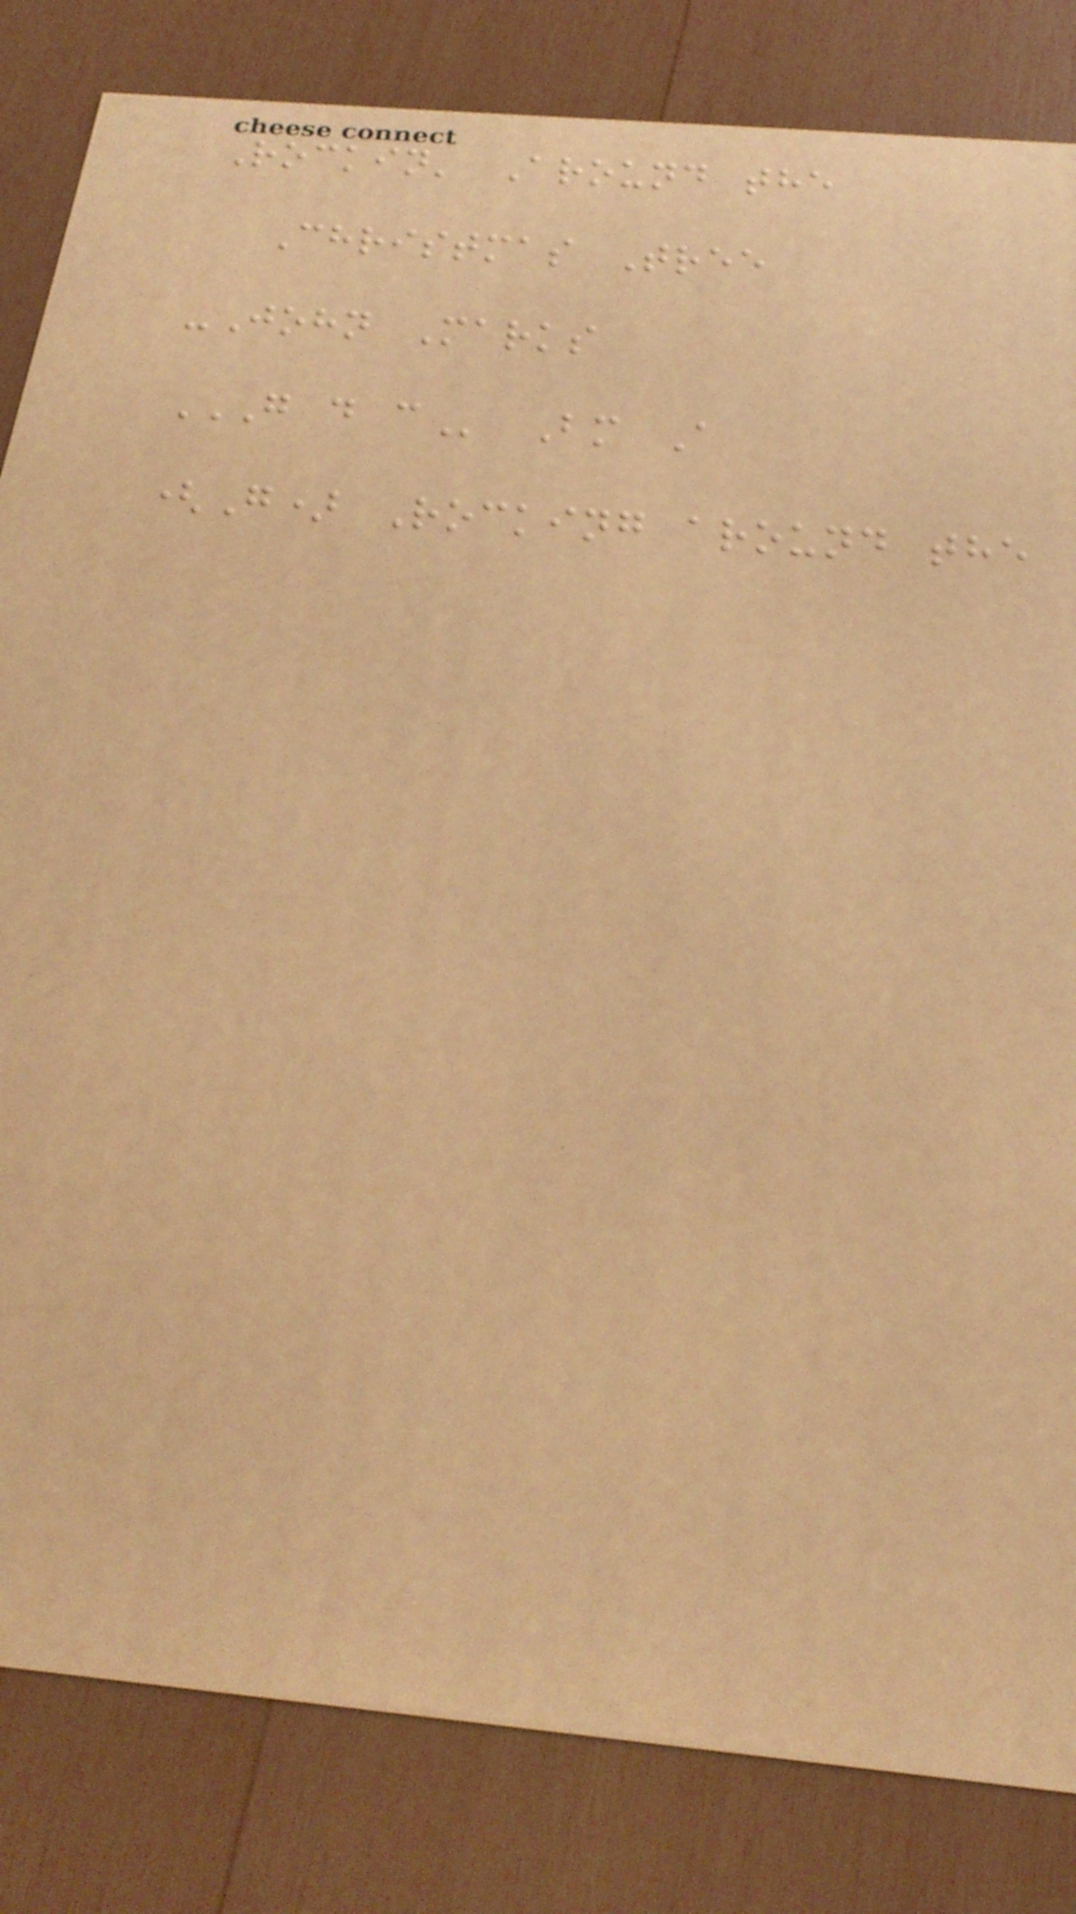Rockin' Around the
Christmas Tree
-John Marks
G D C Bm A
(G) Rocking around the
